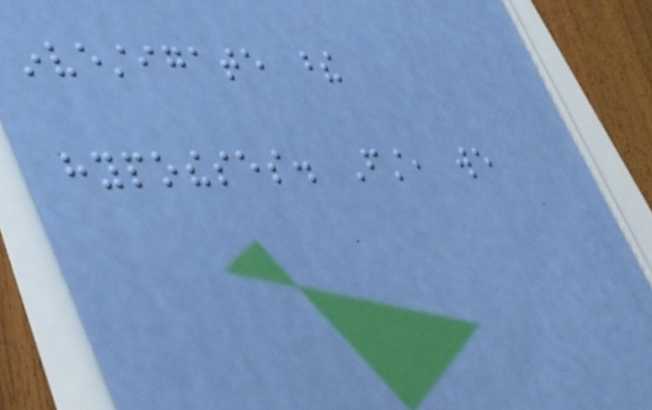investigate these
hypotheses. First, we
